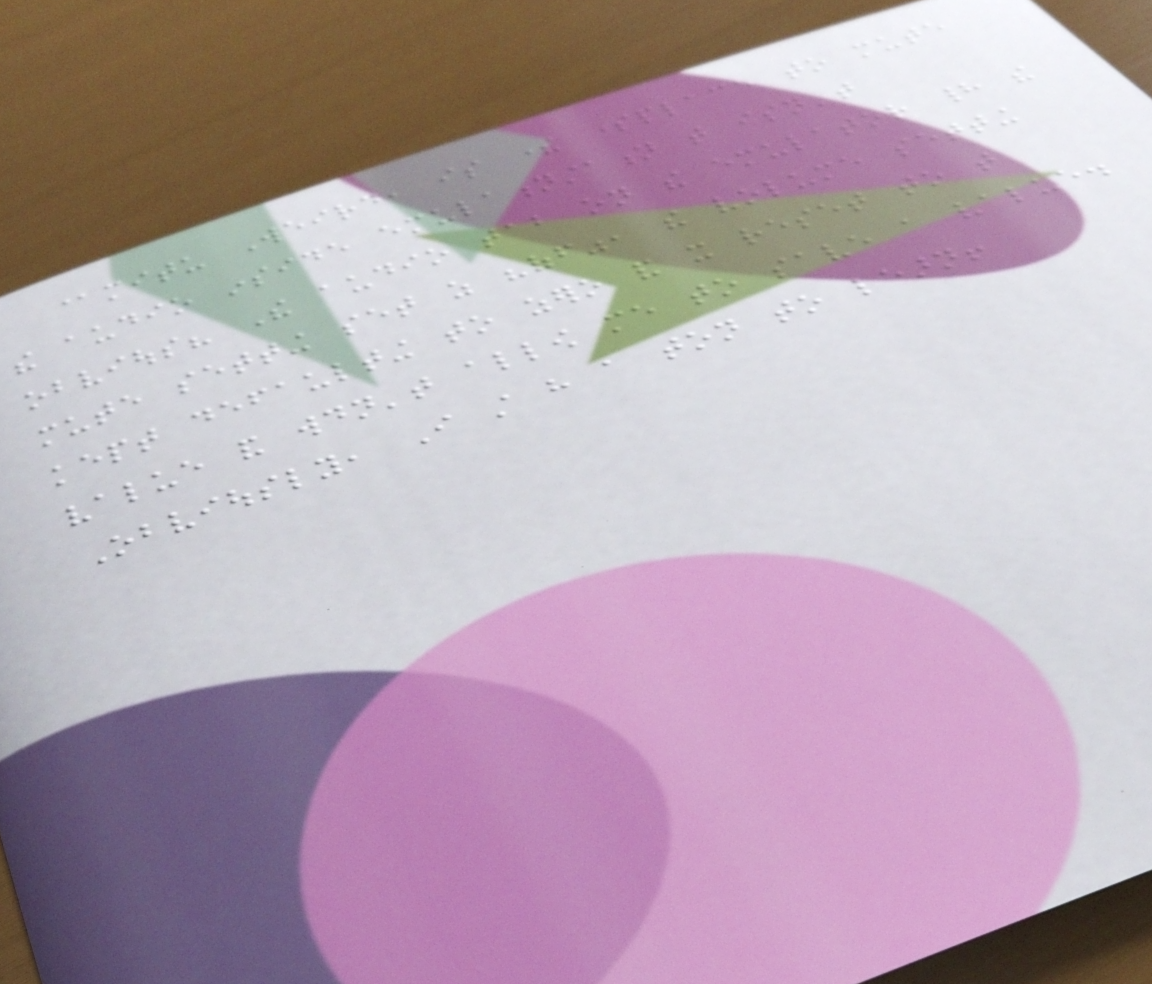@mitu Weird, is there someplace to mute
the audio inside emulationstation that isn't
obvious? The audio tab on the emulator had the
mute setting set as "off", the volume setting
kept defaulting to zero and it reset to that
value and wouldn't allow me to save a value.
Obviously, I still have a ton to learn!
